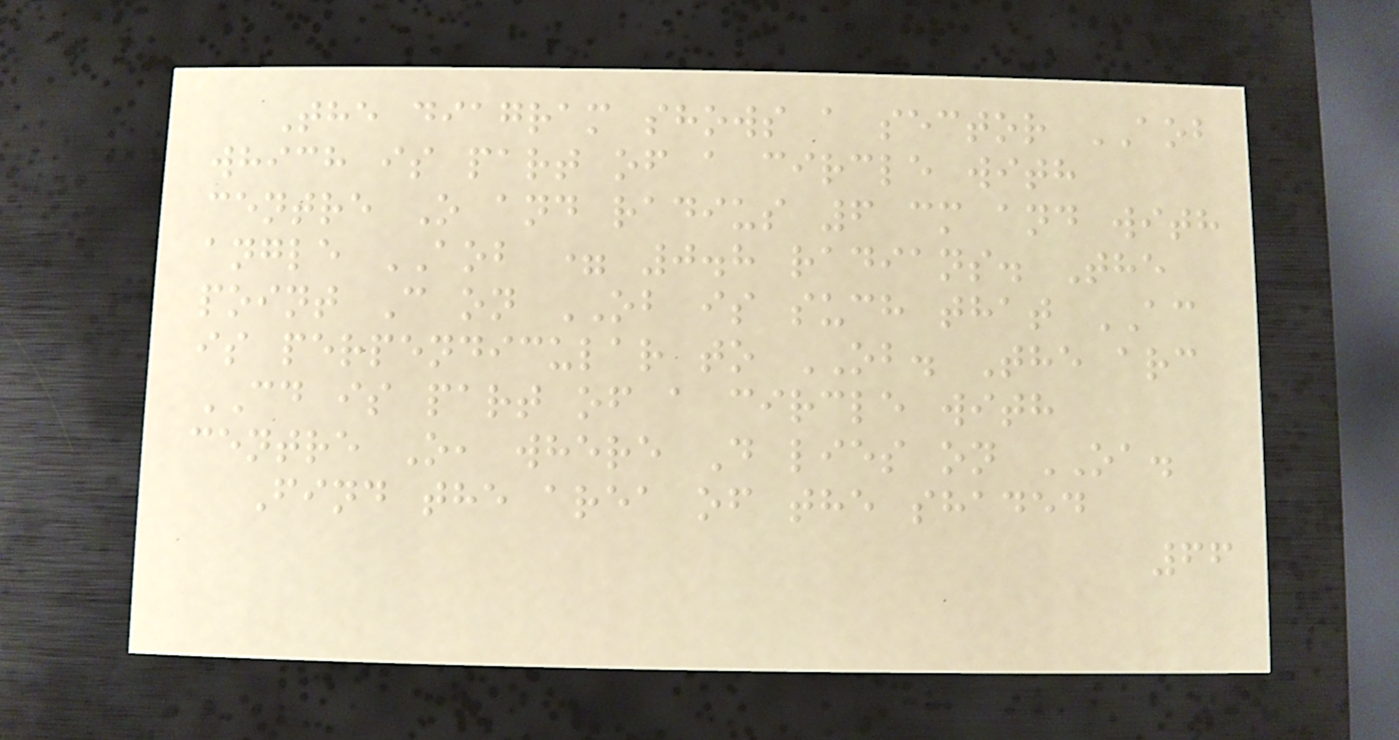The diagram shows a sector AOB
which is part of a circle with
centre O and radius 6 cm and with
angle AOB = 0.8 radians. The
point C on OB is such that AC
is perpendicular to OB. The arc
CD is part of a circle with
centre O, where D lies on OA.
Find the area of the shaded
66
